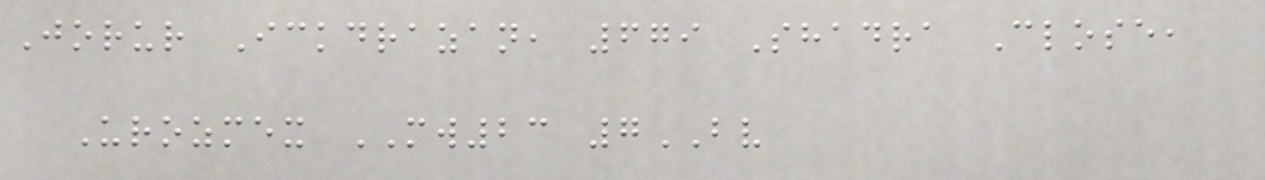Jorur Ickdrazan, 679 Shadra Close,
Urozmex MW23 7BV
